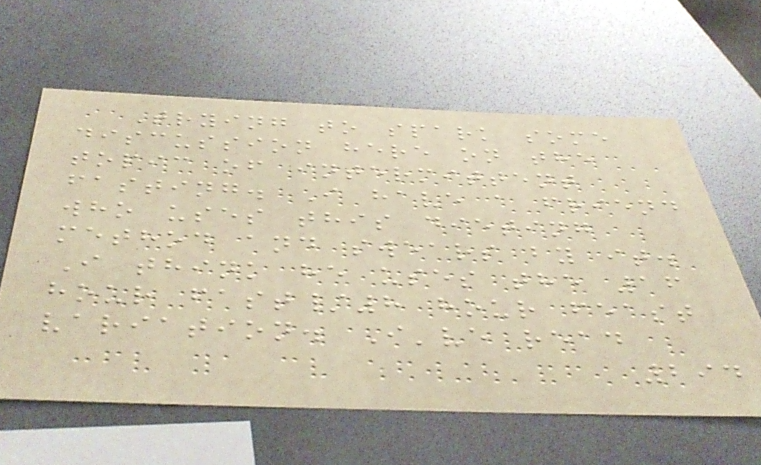Trying to spark some
discussion here on the
topic of intermittent
fasting. I have a friend
who uses this dieting
method and swears by it.
I think he uses the 16
hour fast/8 hour feast
variation. I've read
294
